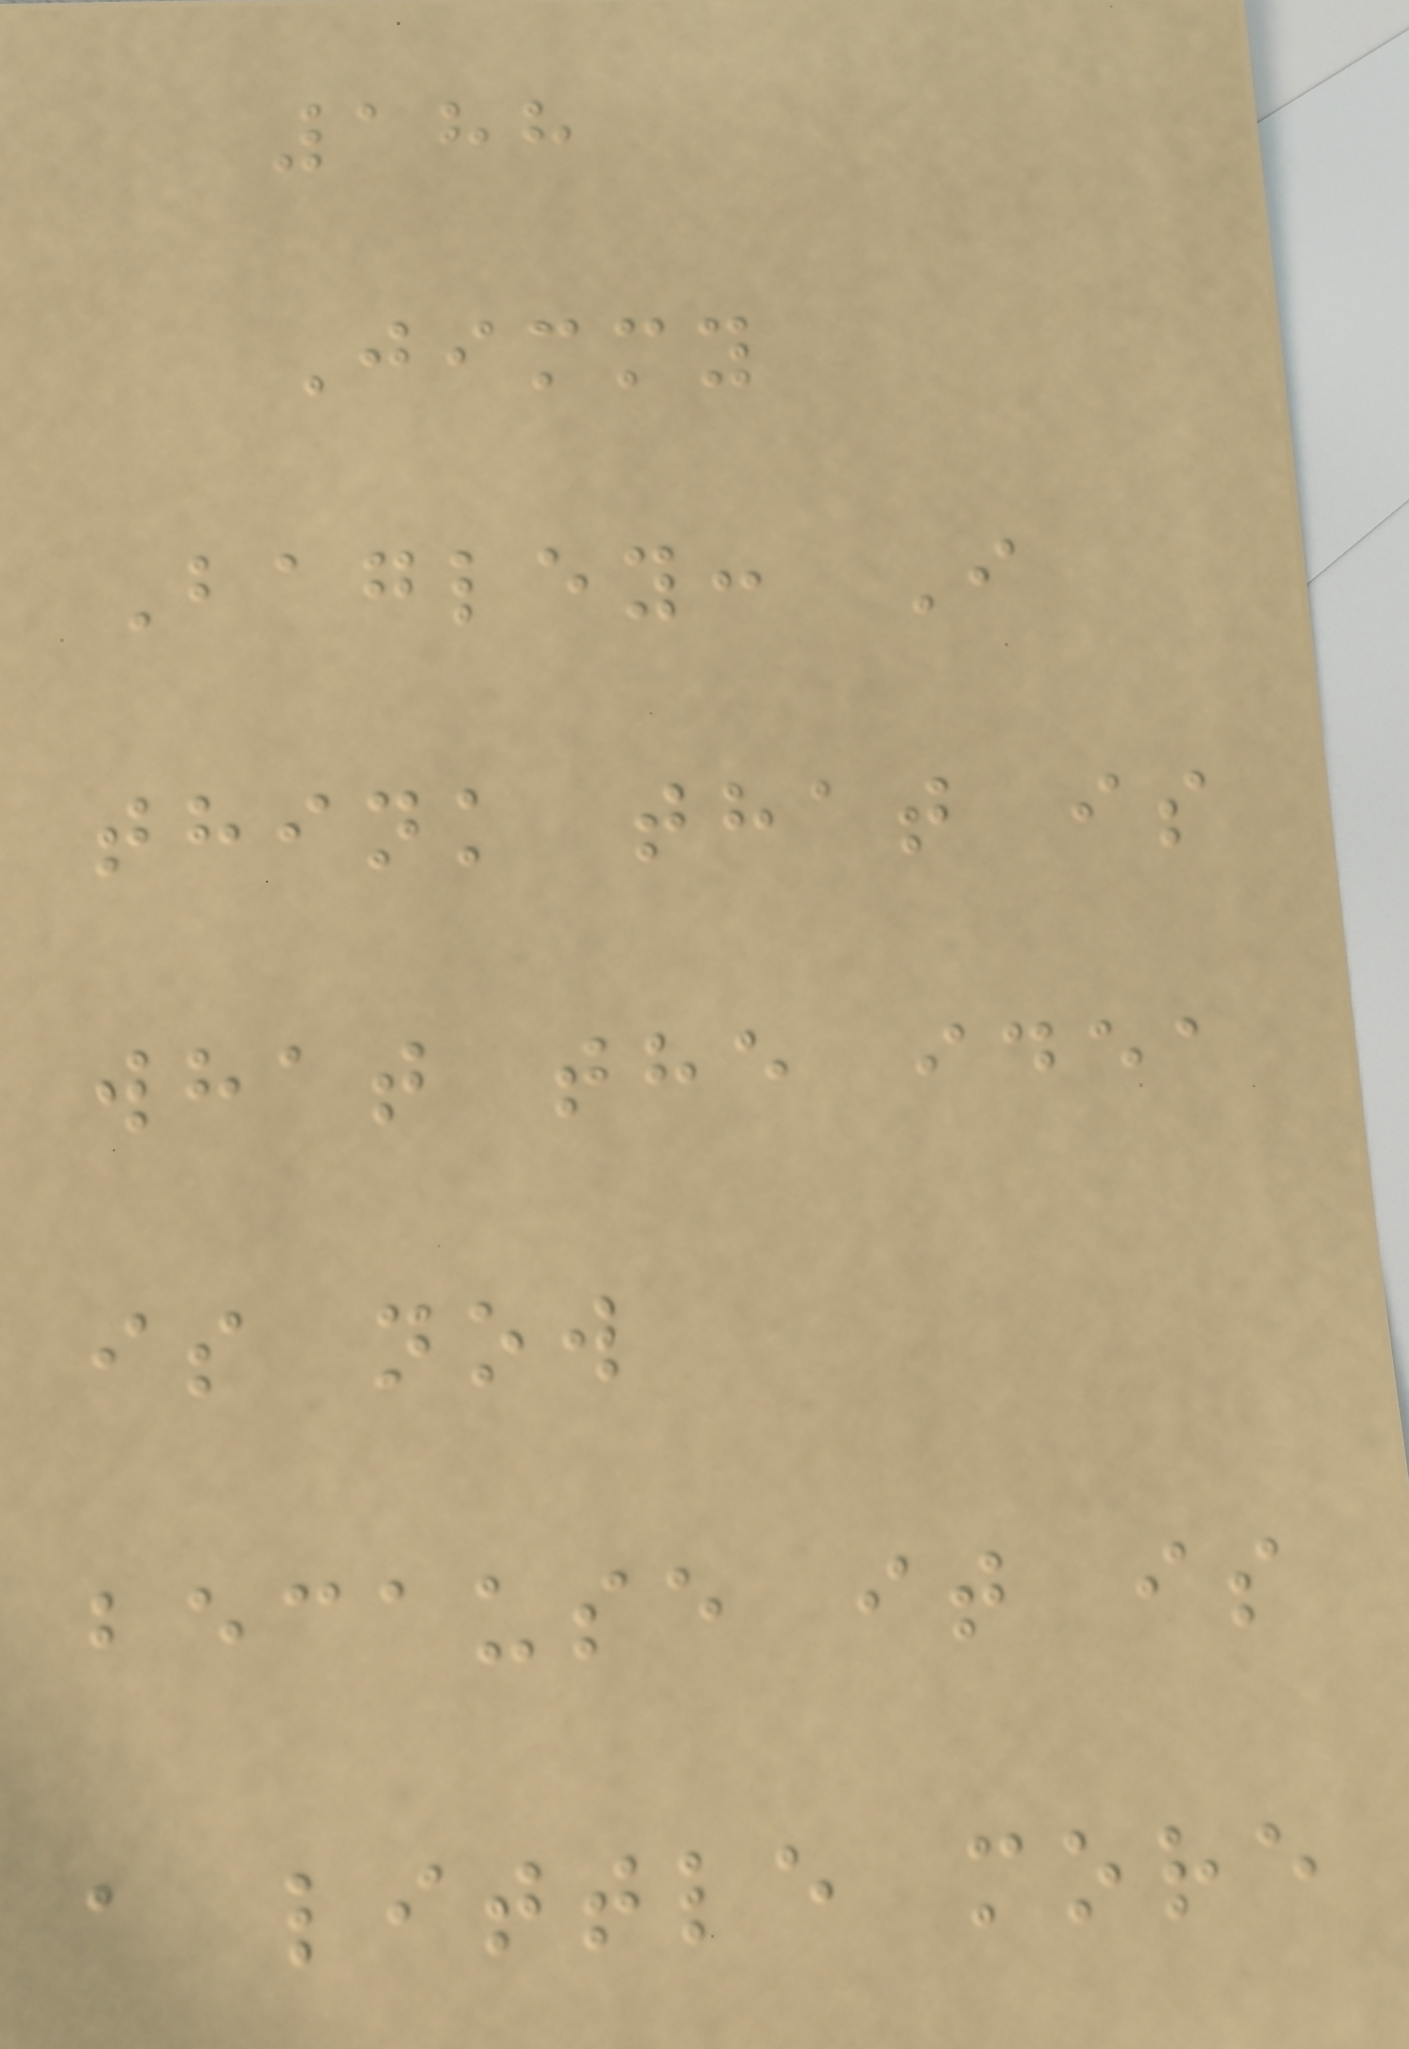188
Jimmy
Bagley: I
think that is
what the idea
is now
because it is
a little more
